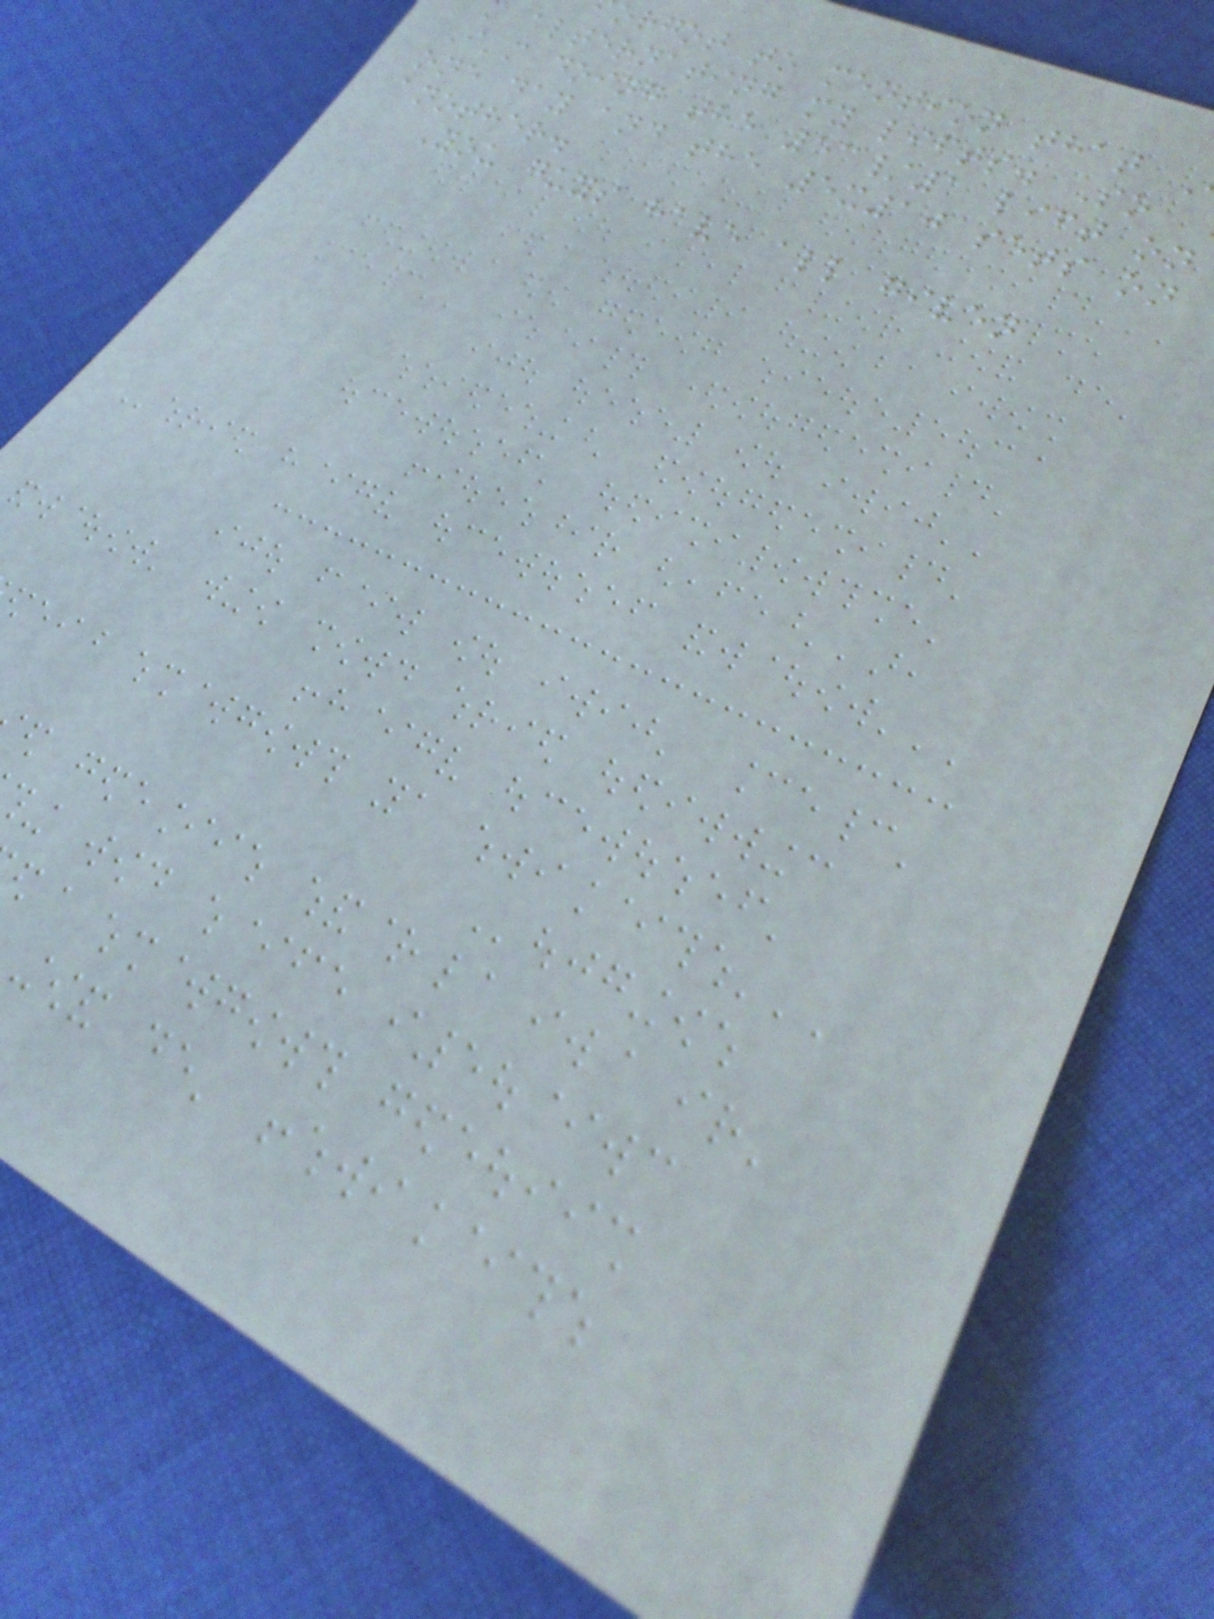orgot to mention that
alternating my lifts. So
I'm doing the 53/1 lift on
one day and the 5x10 sets on
another.
You guys have all given
